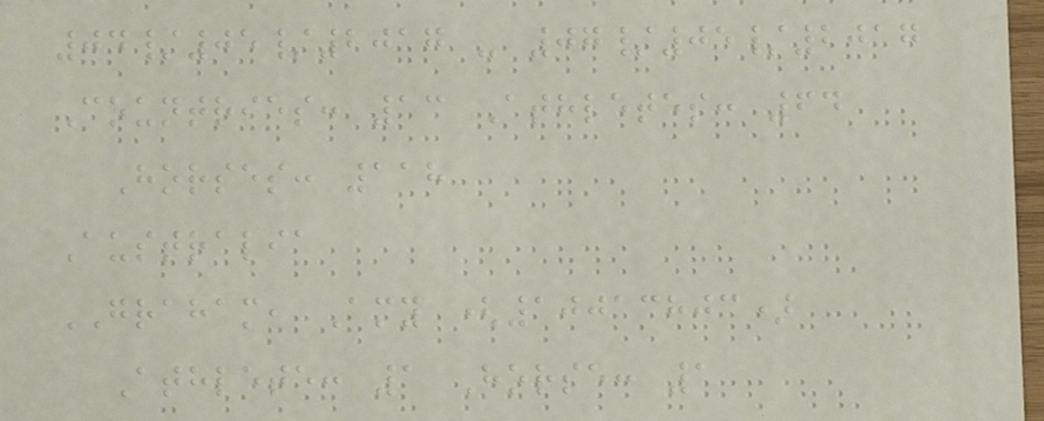04/05/2017 - 07/05/2017
Countries: 13 Athletes: 64
Horses: 118
Australia
GRAHAM, Amy (10013803)
Athlete: 1 Horse: 1
